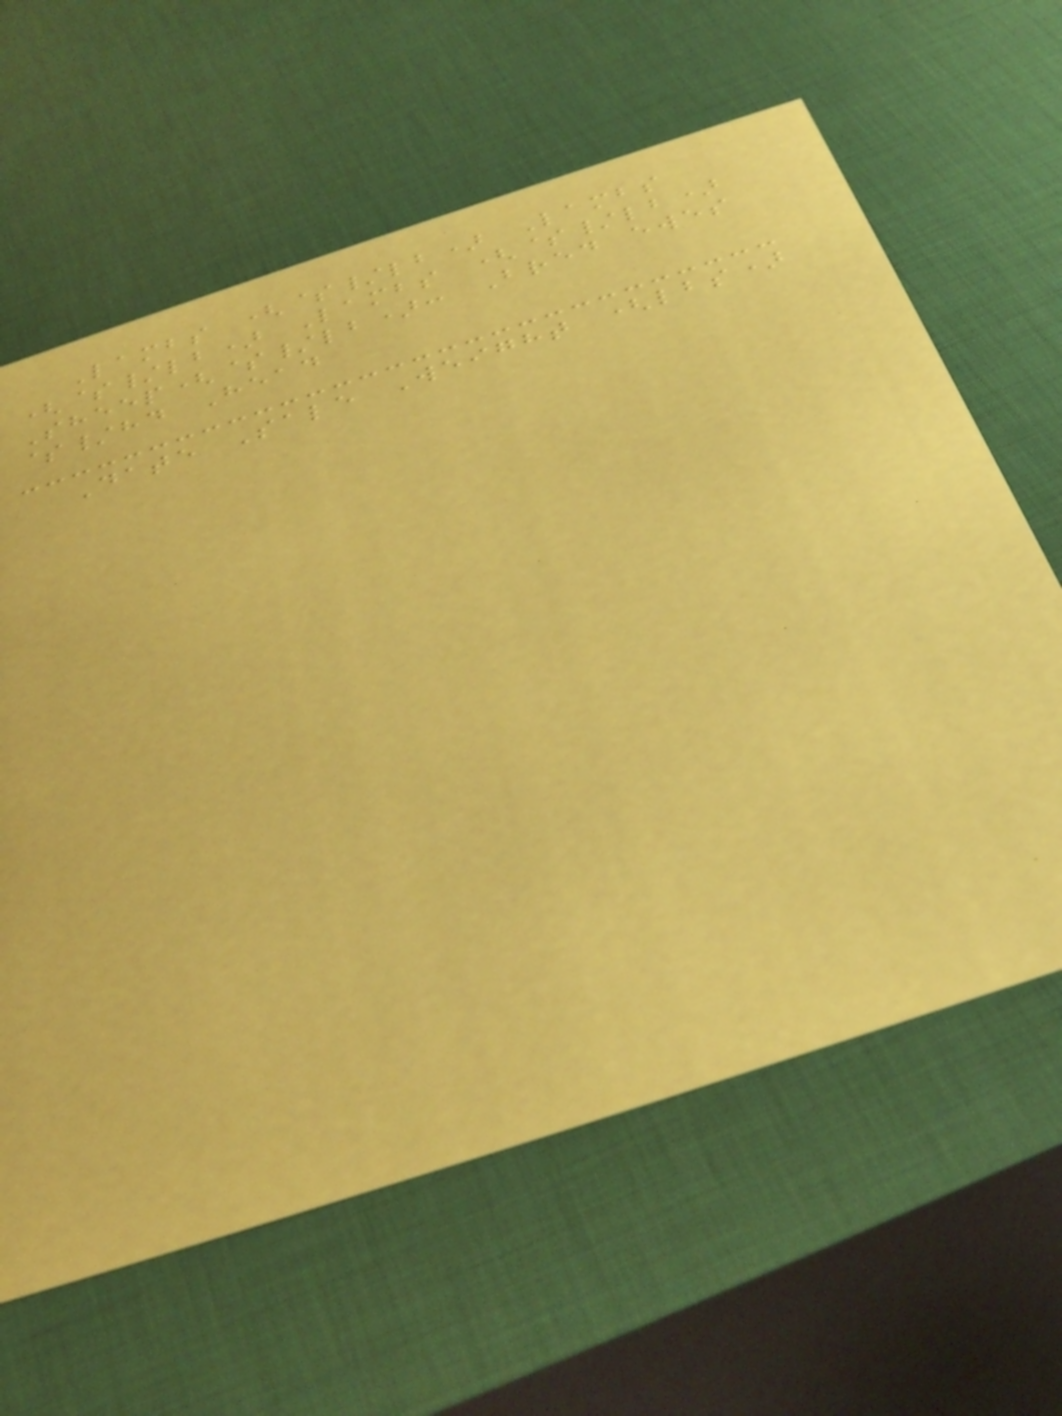Lambs ($/lb) Lambs
($/lb) Lambs ($/lb)
Sheep($/lb): Bred ewes
$/hd Head
Date Sale Weight (lbs)
